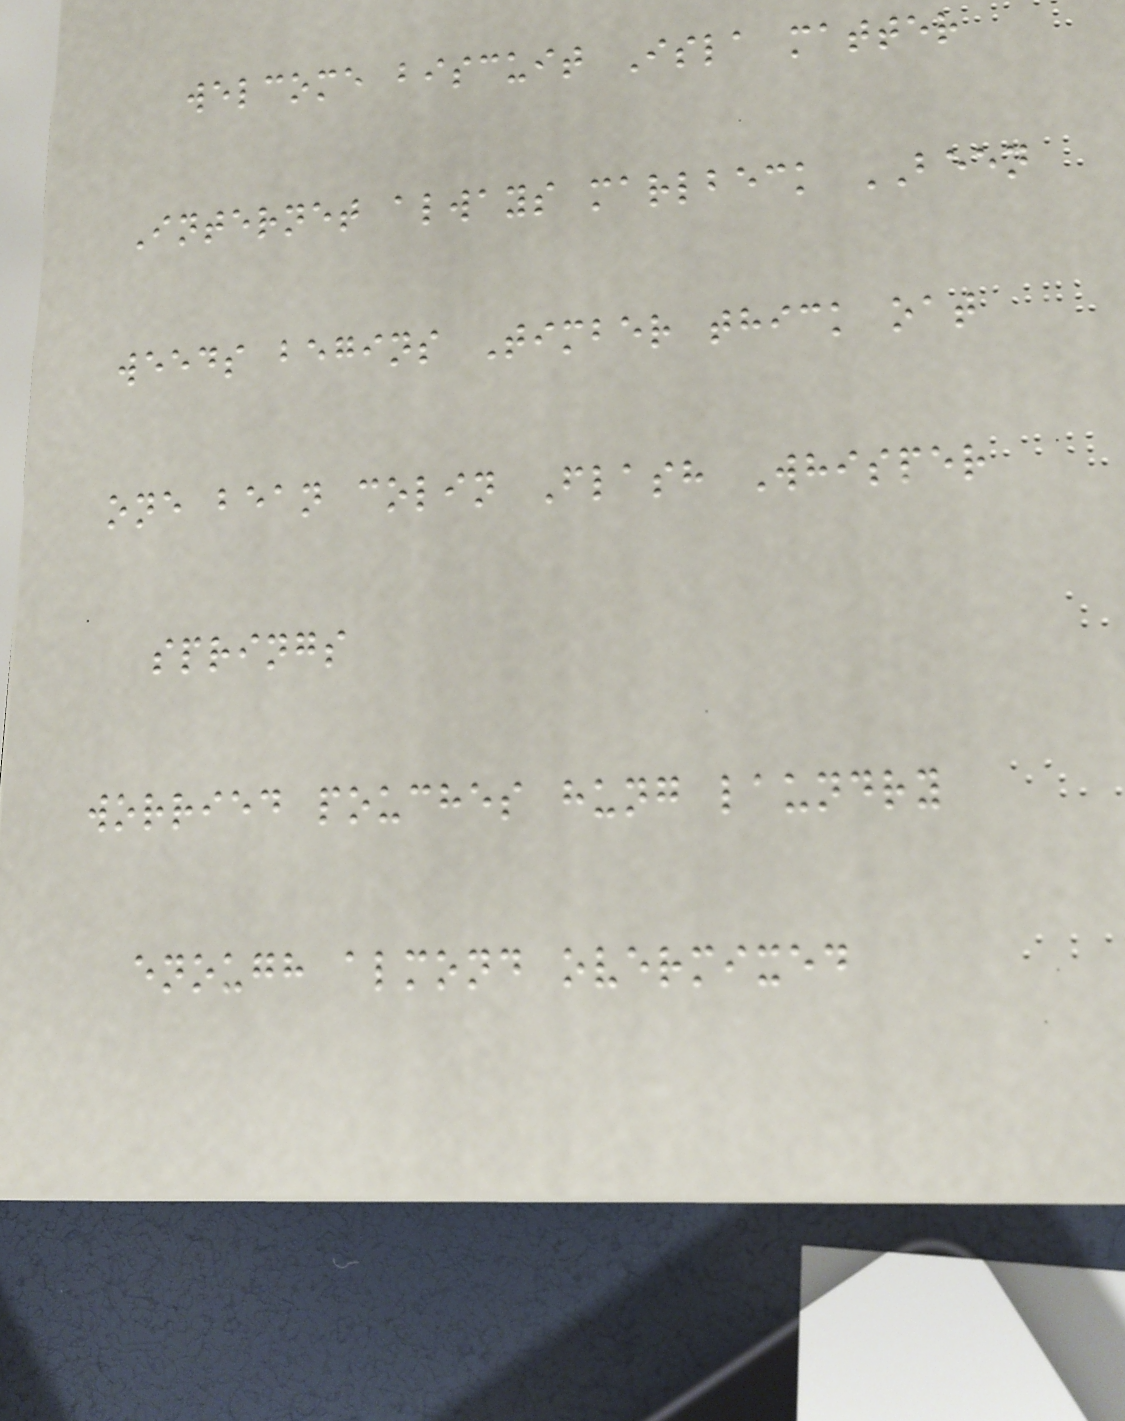welcome biscuit Isla matter
Internet always marlbeck BEEN
weeds begins Timber thick oat
one bean colin Flash Whisper
springs
worried pouches hung laundry
enough almond overmixed
